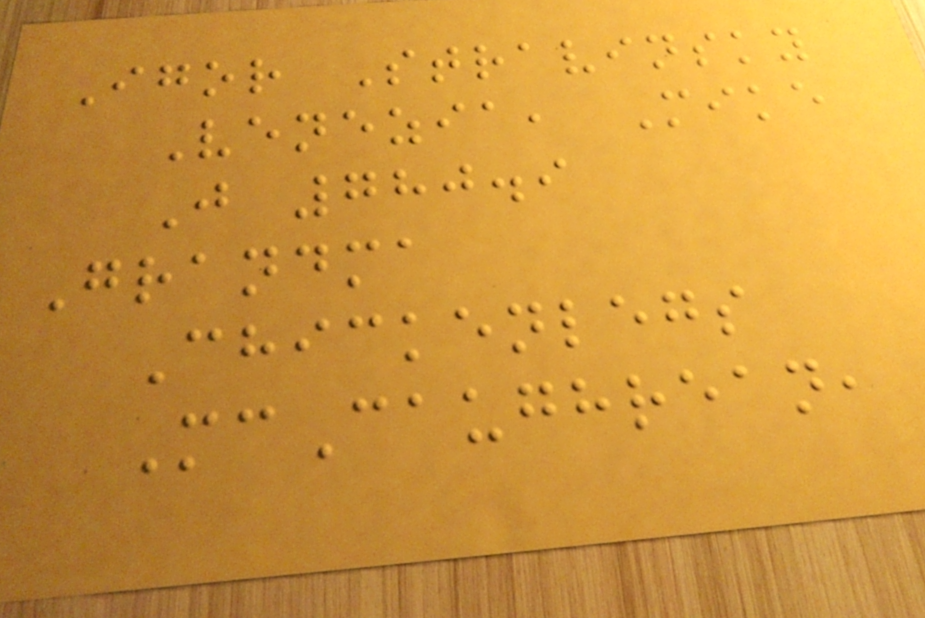Igor Stravinsky
Venezia, Mike
J 780.9
Grandma
Chickenlegs
McCaughrean,
